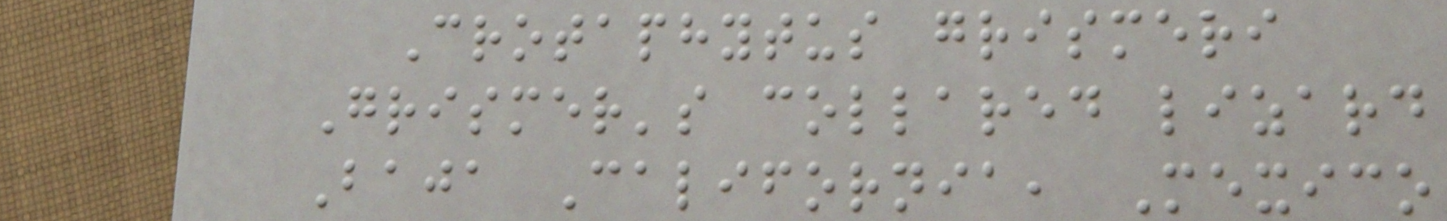Crotaphytus grismeri
Grismer's collared lizard
Baja California, Mexico
